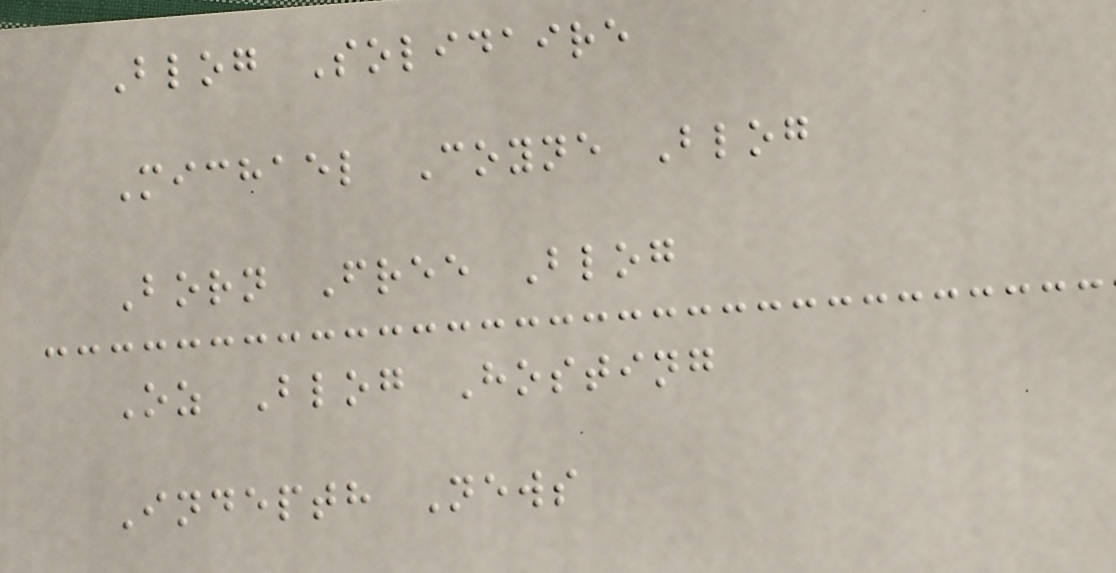Blog Solidaire
Michael Coyne Blog
Born Free Blog
Oz Blog Hosting
Indepth News
